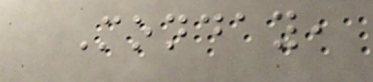Monday,
